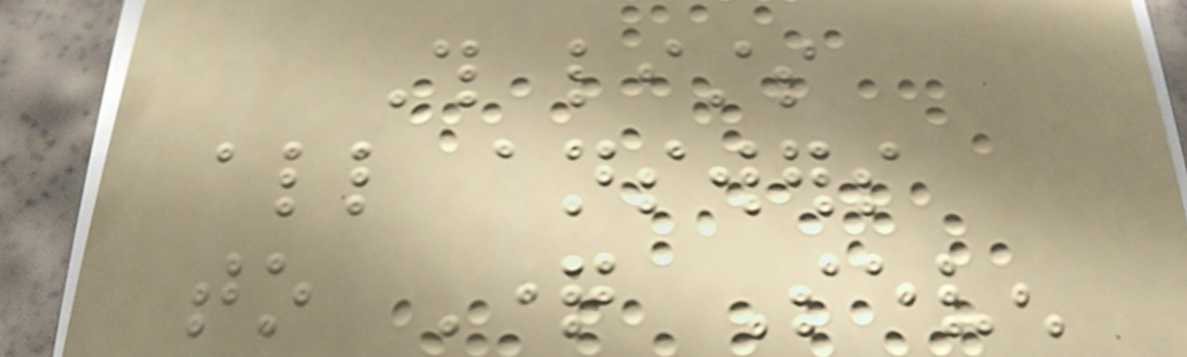This lists
all answers
to Question Seven
